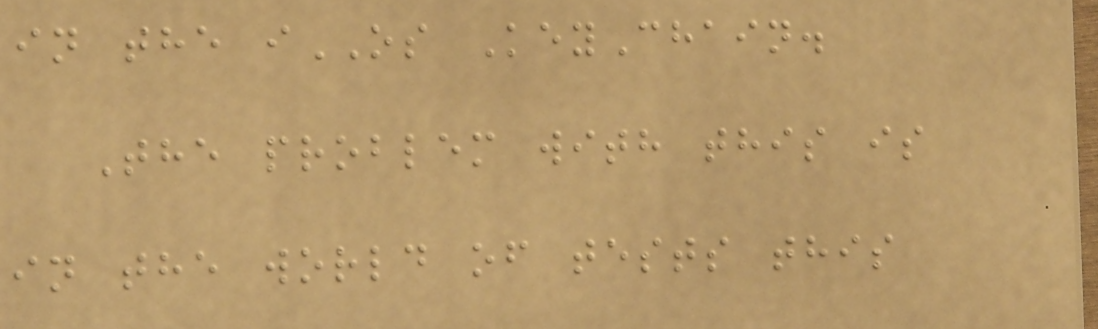in the iOS KeyChain.
The problem with this is
in the world of tests this
